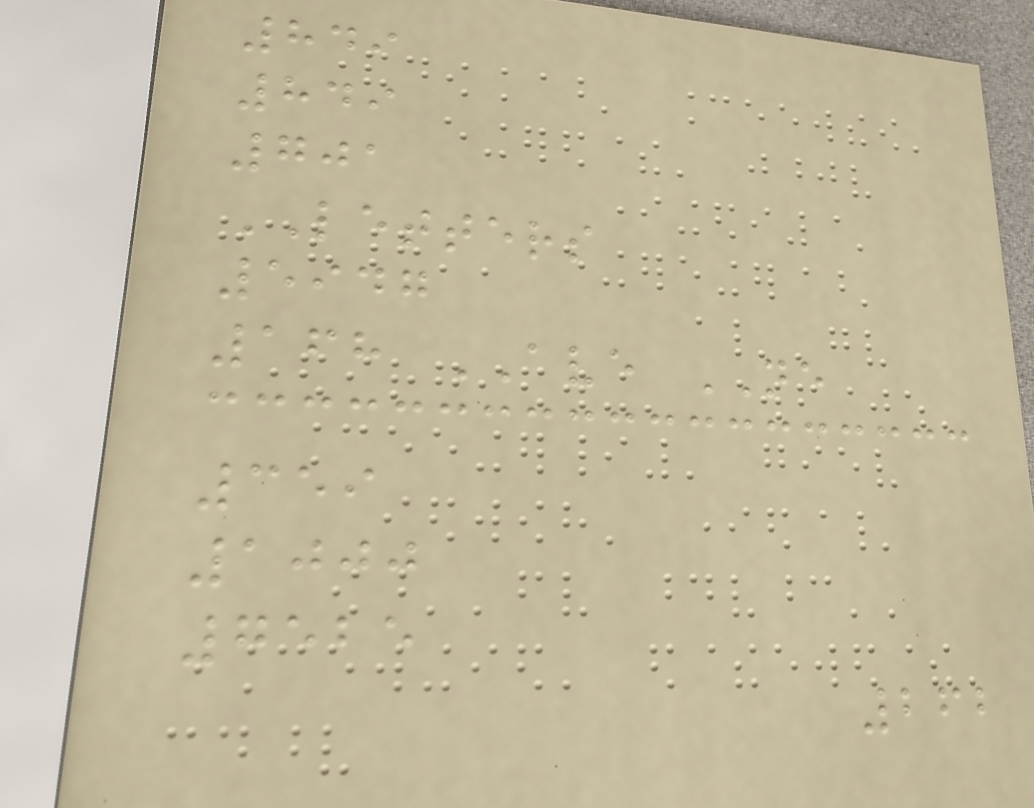849
849
701
LETTERS
5947
168 AVE NE
359
1000
7525
262
